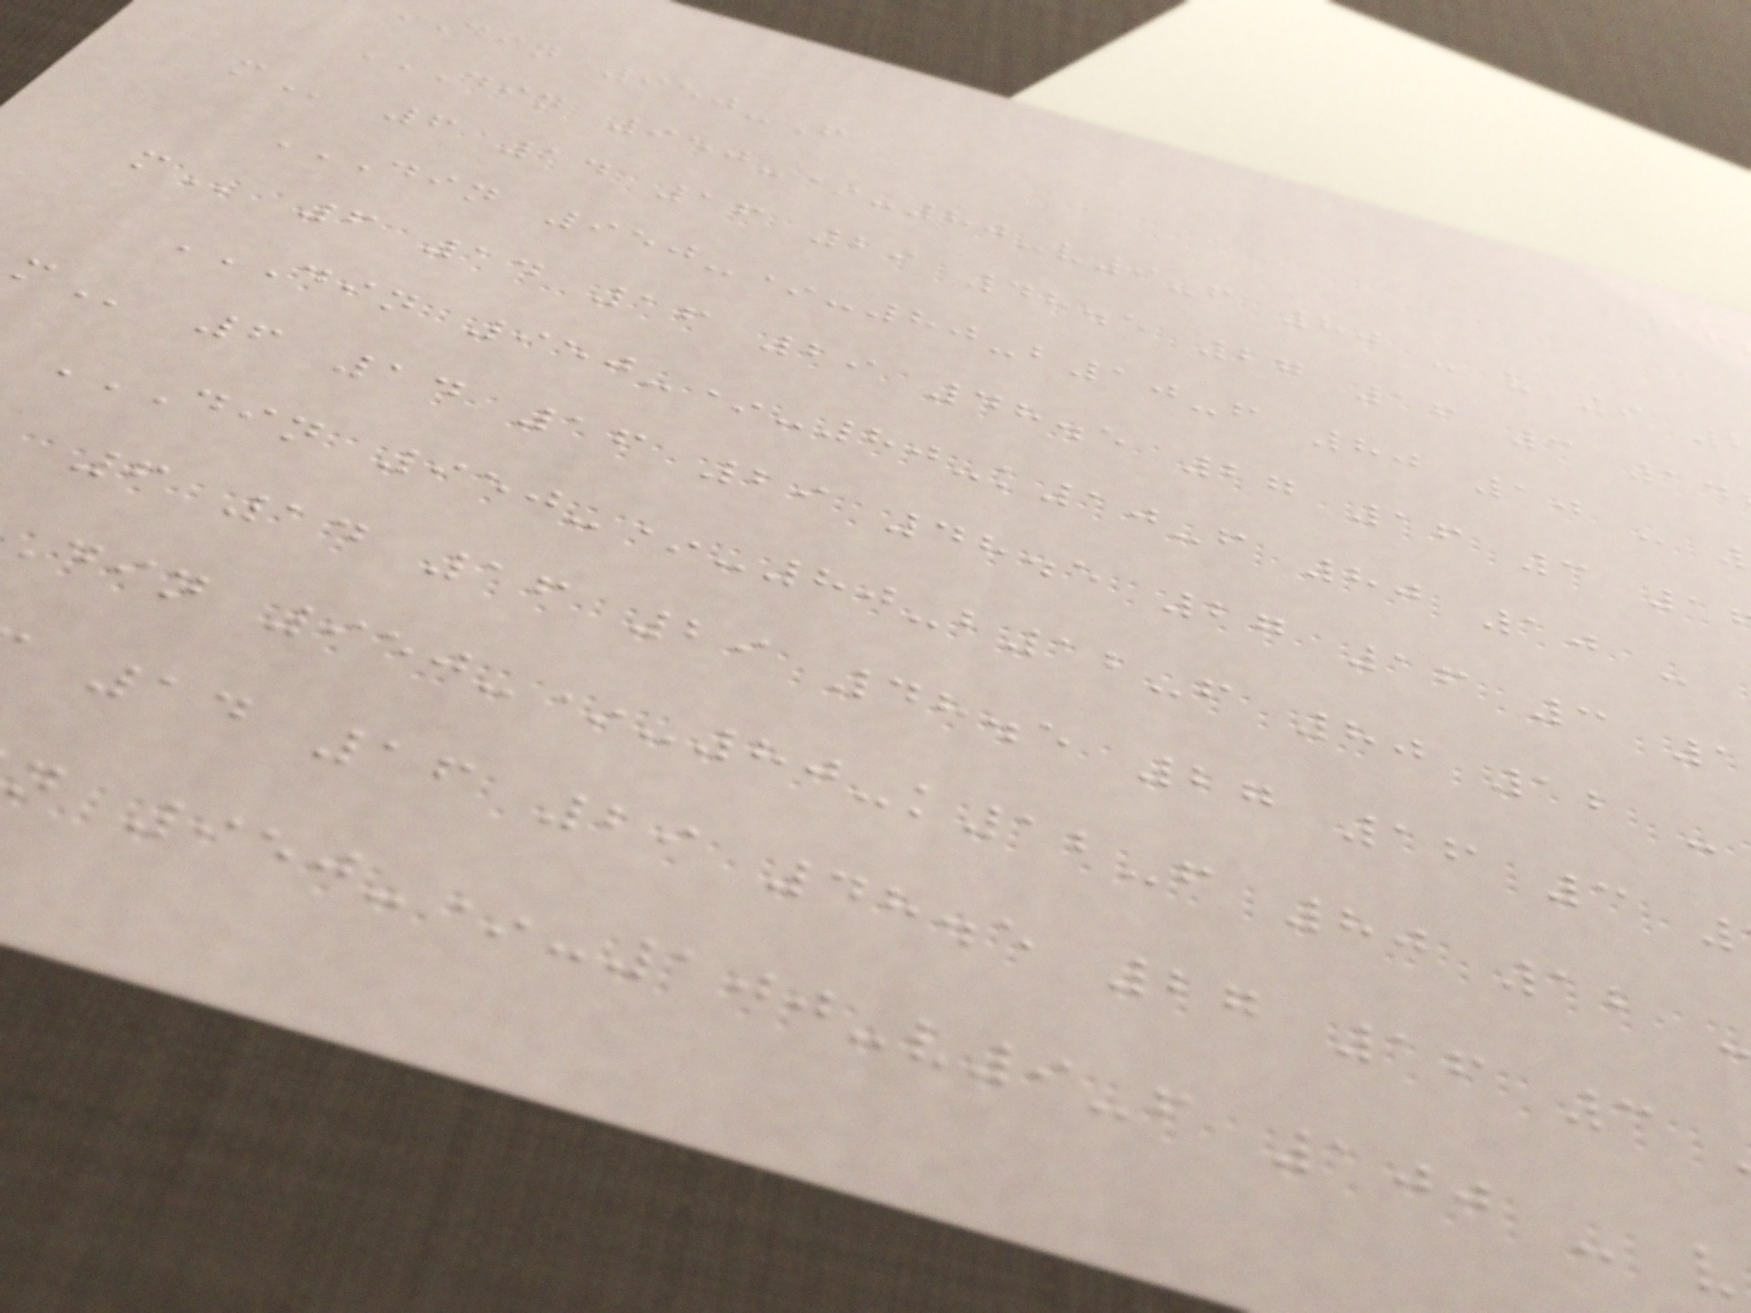din 950-F
6 14 16 29 48.5 27 16 3 14
6 14 16 29 48.5 27 16 3 1
6 14 16 29 48.5 27 16 3 1
6 14 16 29 48.5 27 16 3
din 950-*-80-k12-f 80 12
14 16 29 48.5 27 16 3
n 950-*-100-v9-f 100 - v
